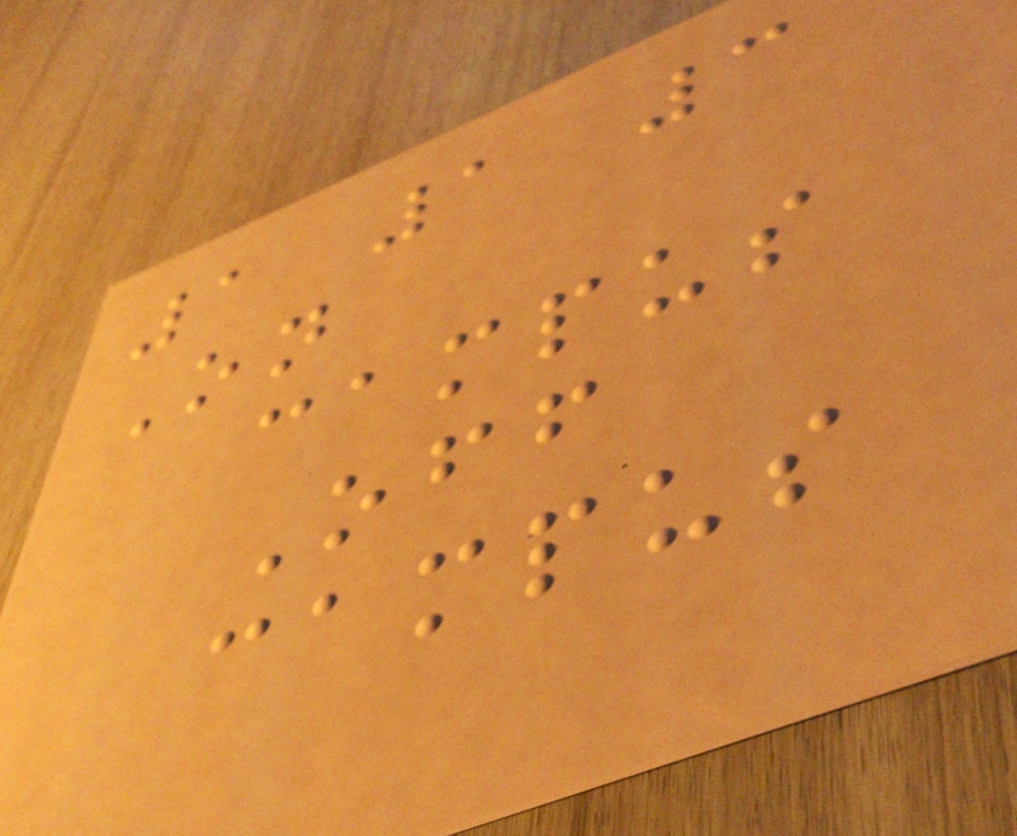1 1 3
On
campus
Off
campus
